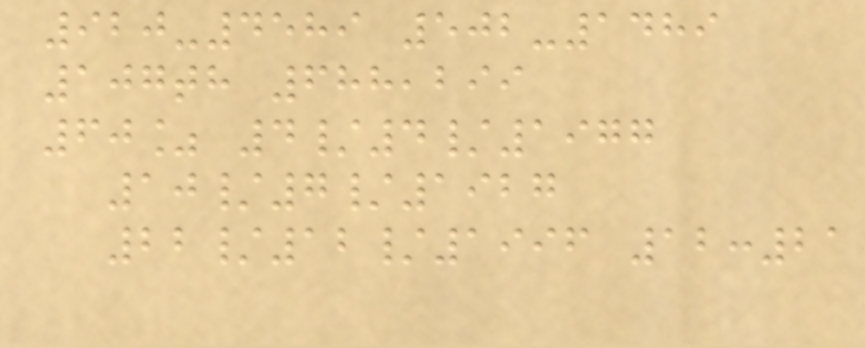920-4589 502-1489
107th 688,299
60% 4/4/1977
10/7/1927
22/12/1996 12:21
